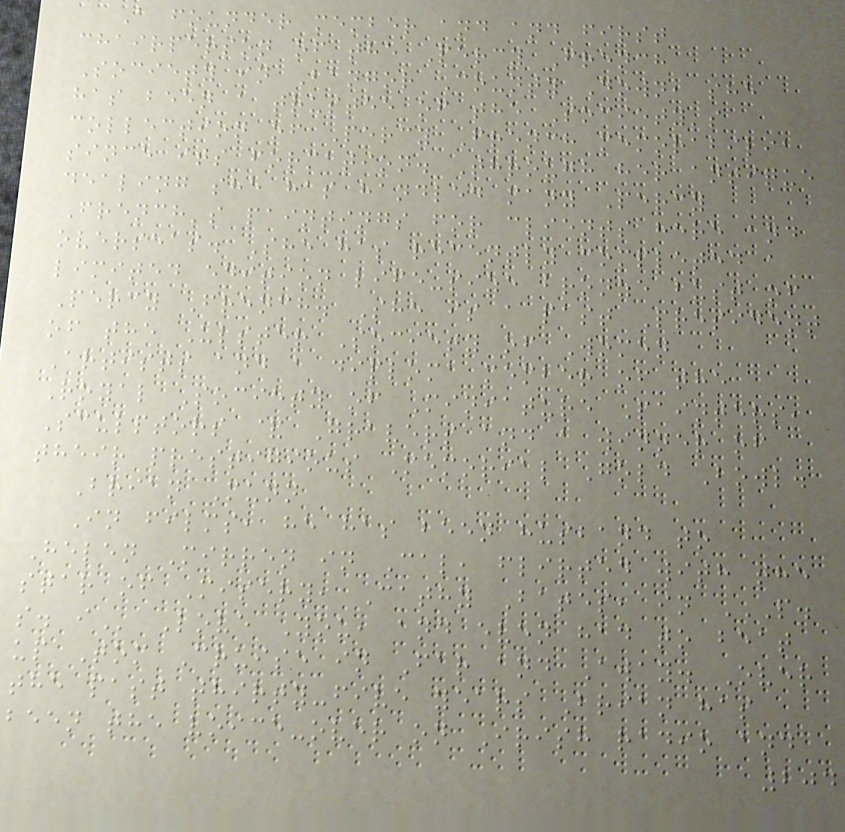A founder member and and first
chairperson of the Percy French
Society in Bangor County Down, she
has been a trustee of the Society's
collection of Percy French memorabilia
since its formation. Through her antique
dealing she has handled many Percy
French's paintings for clients here and
overseas. She has recently completed a
limited edition life-size bronze bust of
Percy French. She is a past President
of the Ulster Society of Women
Artists and a diploma member of the
Royal Society of Miniature Painters,
Sculptors & Gravers and a winner of
their prestigious Memorial Gold Bowl.
Brian Munn
In films, he has been husband to
Helen Mirren in Cal, flirted with the
star of Misery, Cathy Bates, in P.
S. I Love You, and even had to beat
up Tom Cruise in Far and Away. Over
the past thirty-five years Brian has
been the voice-over on Irish radio and
204
